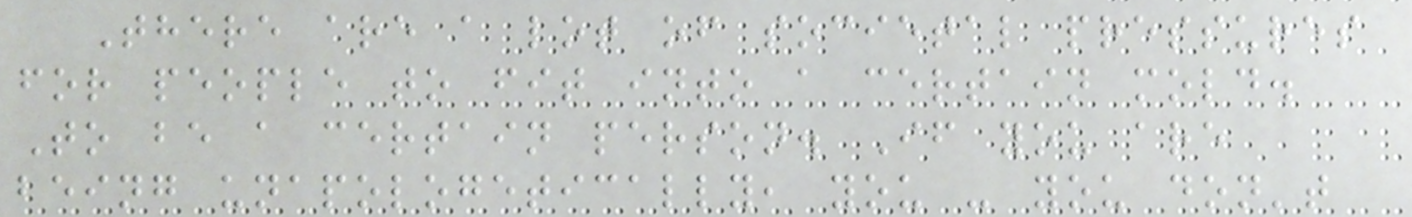There are a lot of societal pressures
for people to fit into a certain mold.
To be a certain person. If you are
being unapologetically, you - you don't
